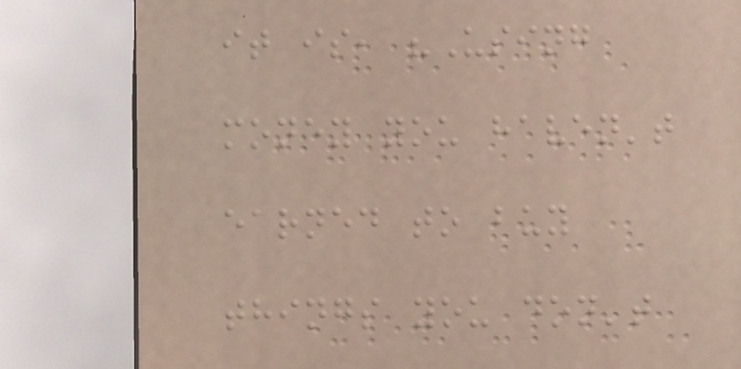it is, "Using
money you haven't
earned to buy
things you don't
